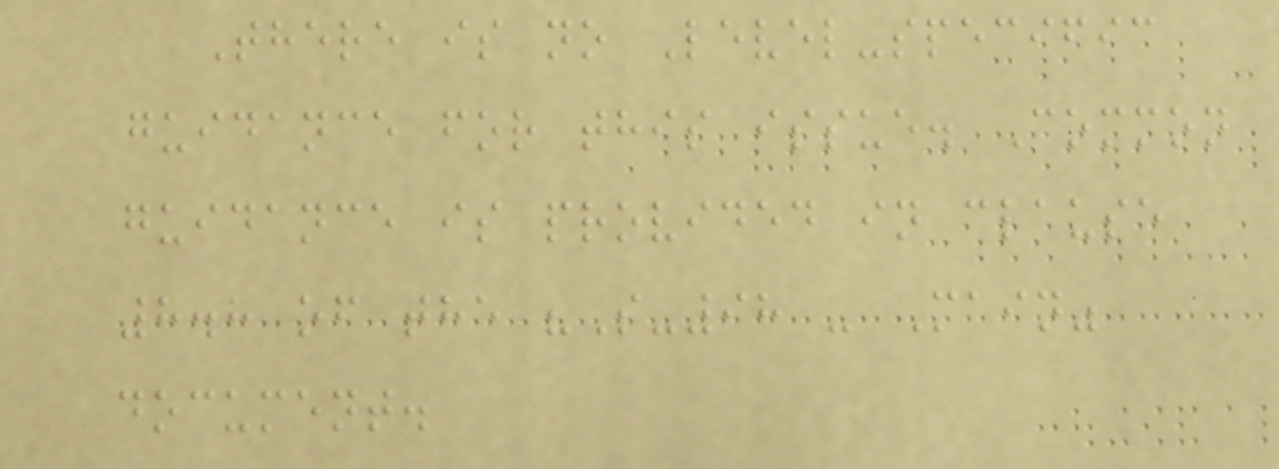There is no Level-specific
guidance for this issue. Common
guidance is provided in clause
8.8 of the "S-98 - Main"
document.
